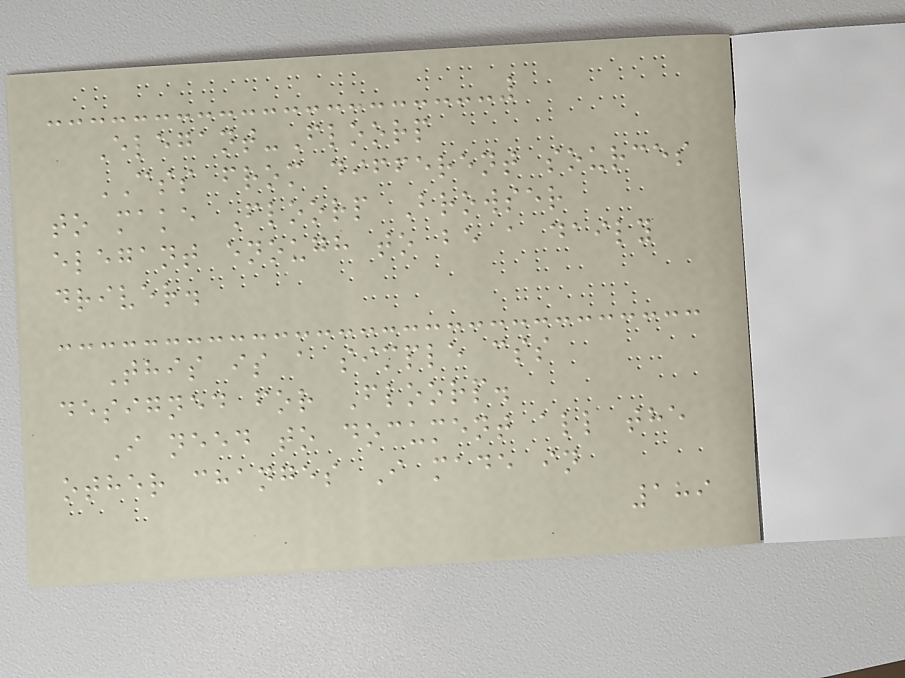Elegant-Floorp
CSS from different sources
to make Floorp Browser
elegant enough to be a daily
driver.
This is a simple css
designed for Floorp.
I need to document all the
other changes I made in
189
